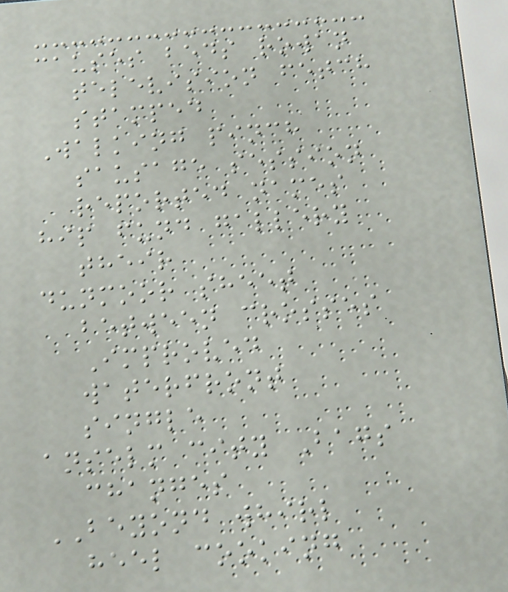causes beds rowan
television fetch
stamped
Walking pinch
sausage session
reported names
hip fund gallery
their
dunmoor sheet
between crosses
Improved
waterfront
single
anselm city Bags
changes
BEYOND whirl
heel cooking
